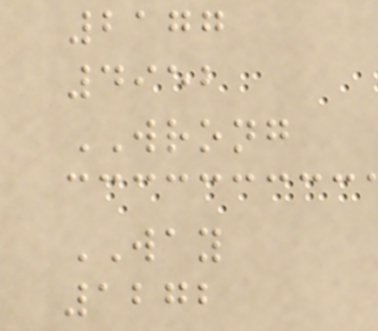2177
4952
WRONG
WAY
1272
